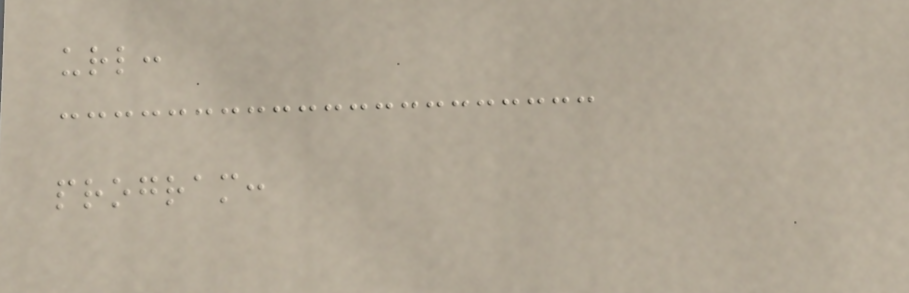url:
program:
